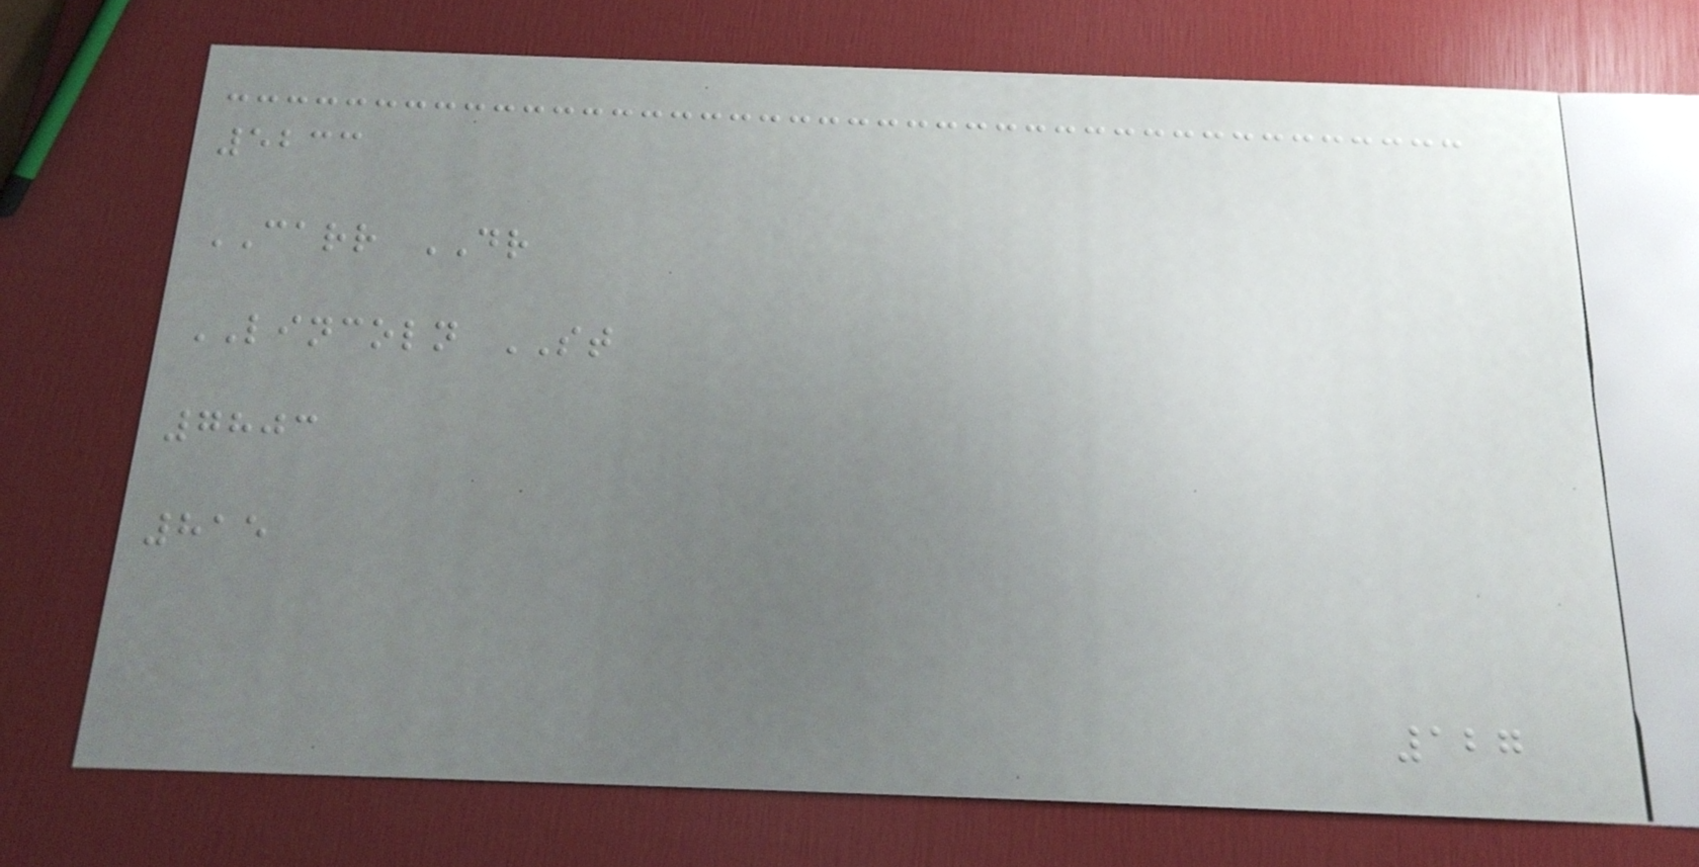5233
CARR DR
LINCOLN ST
7803
815
127
